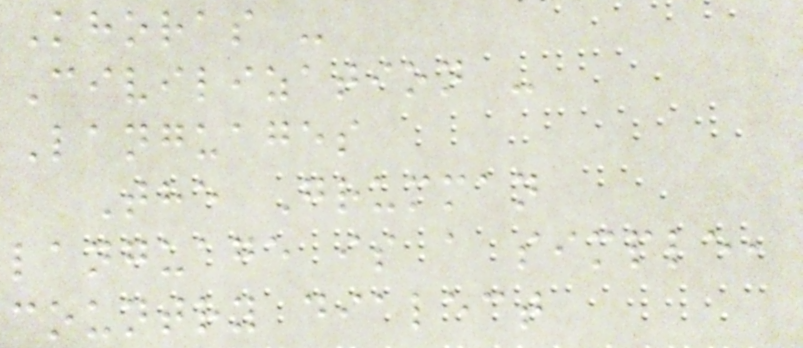Khoras -
Civilization -
Languages
The Grumman
language is a simple,
country dialect
